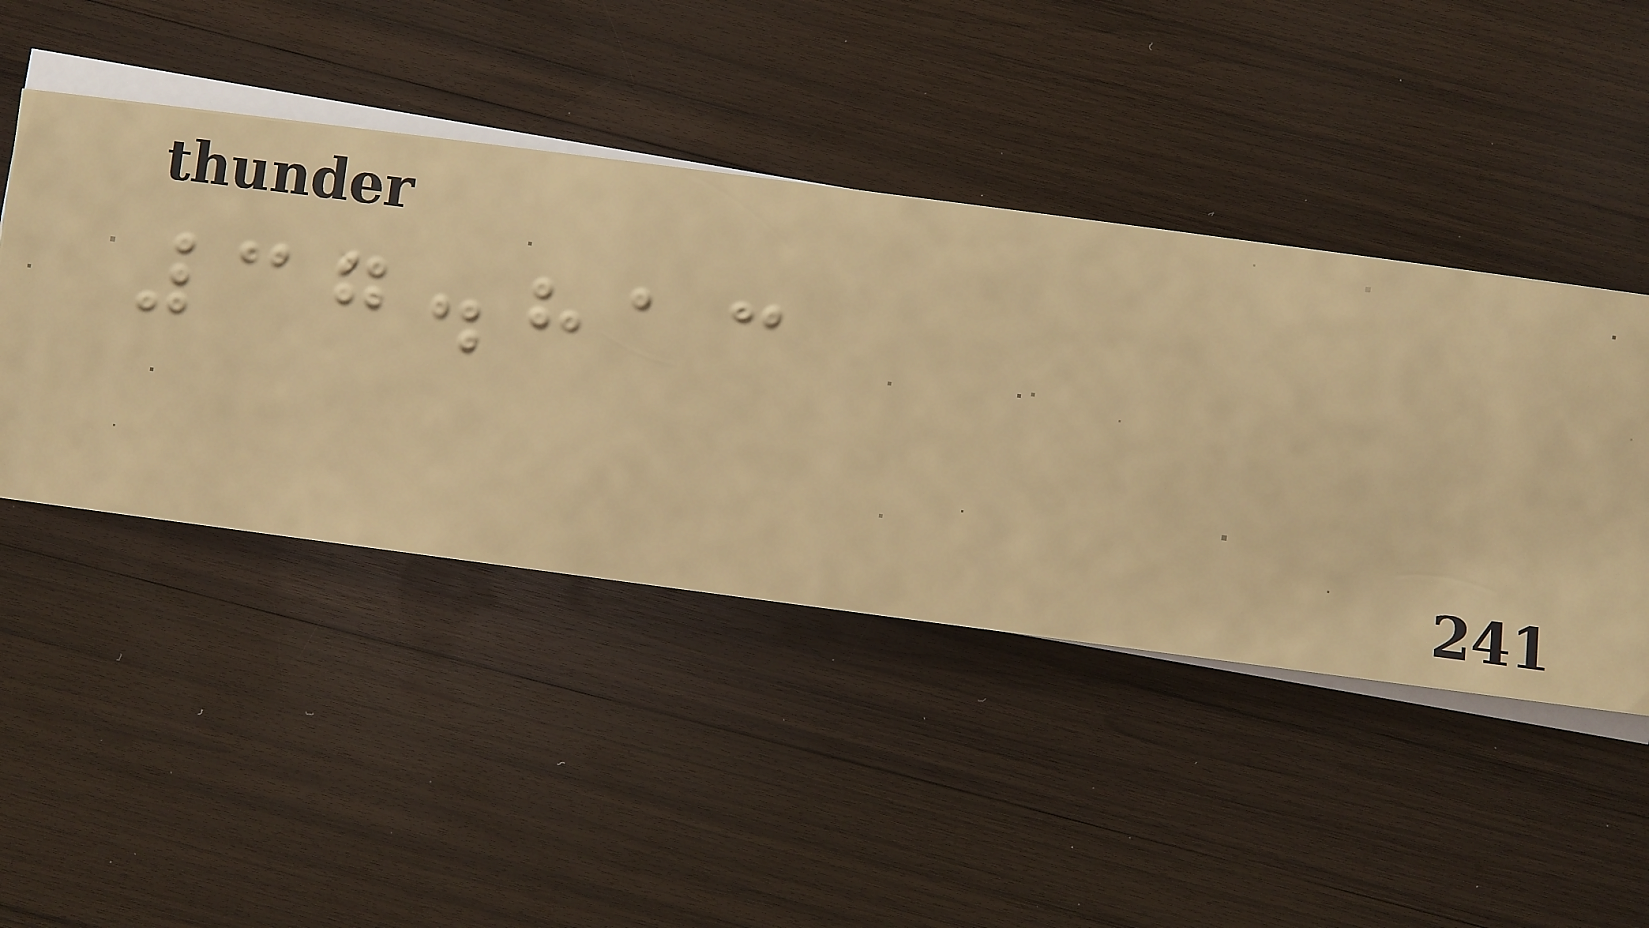37.813
